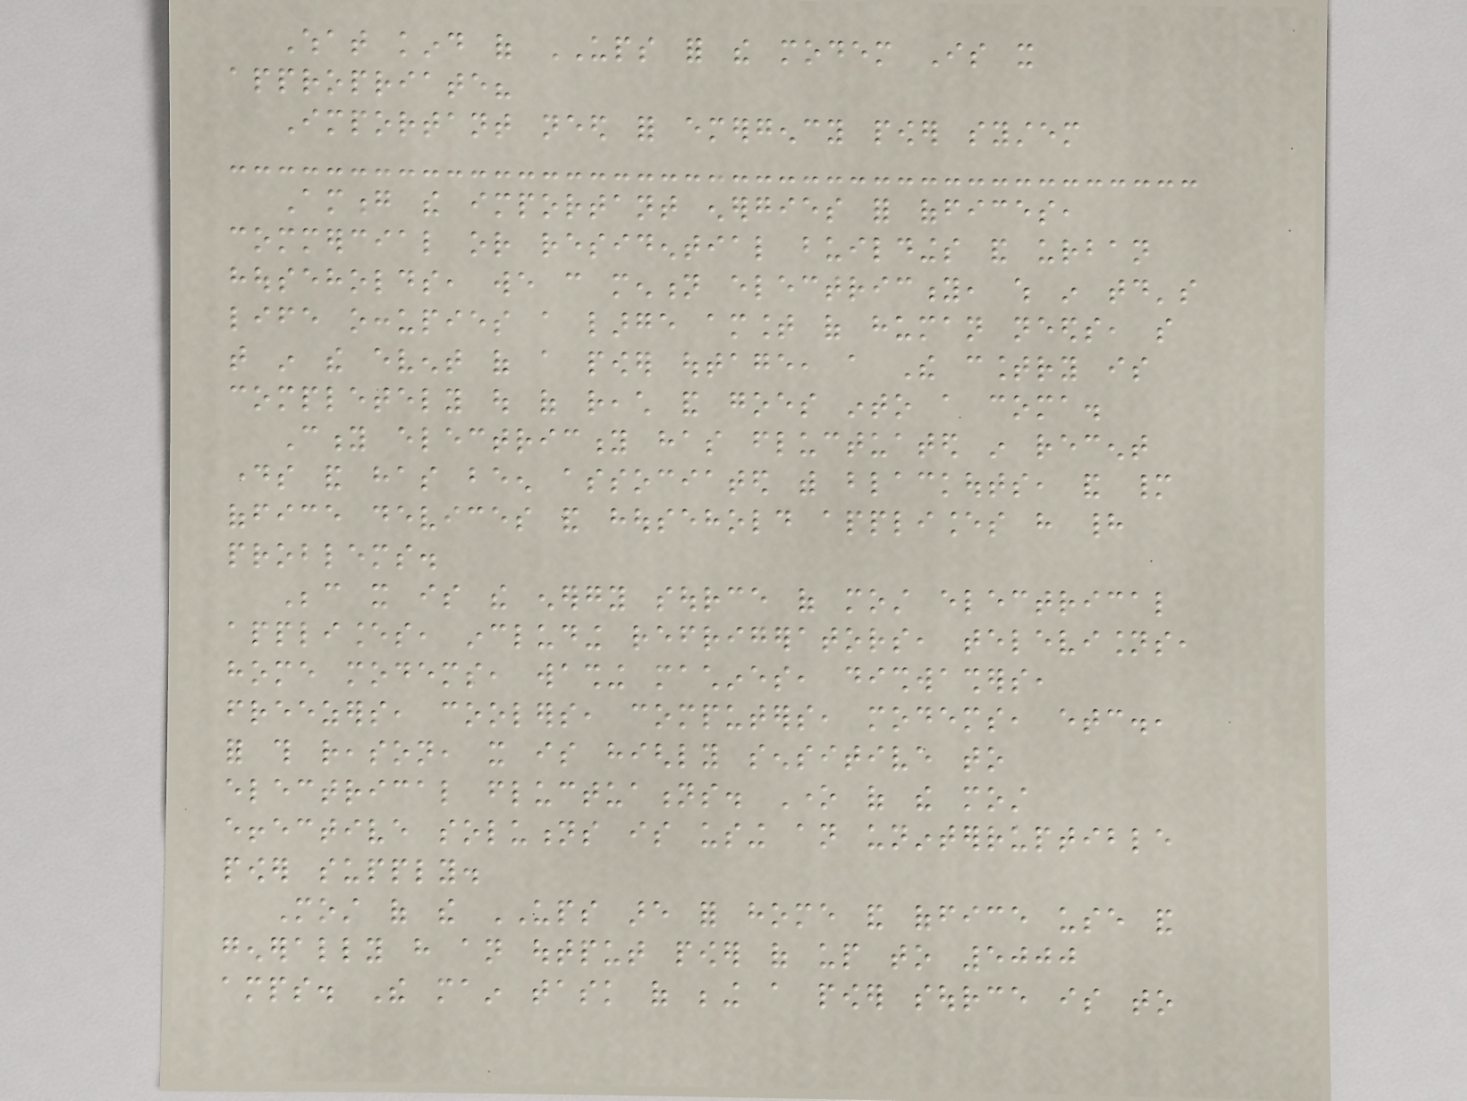What kind of UPS for the modem Is it
appropriate?
Important need for emergency power system
Among the important energies for offices,
commercial or residential buildings and urban
households, we can mention electricity, which in today's
life occupies a large amount of human needs, so
that in the event of a power outage, a The country is
completely out of reach and goes into a coma.
City electricity has fluctuated in recent
days and has been associated with blackouts, and many
office devices and household appliances have had
problems.
Because it is the energy source of most electrical
appliances, including refrigerators, televisions,
home modems, washing machines, dishwashers,
freezers, coolers, computers, modems, etc.,
for this reason, it is highly sensitive to
electrical fluctuations. One of the most
effective solutions is using an uninterruptible
power supply.
Most of the UPS are for home and office use and
generally have an output power of up to 5000
amps. The main task of being a power source is to
